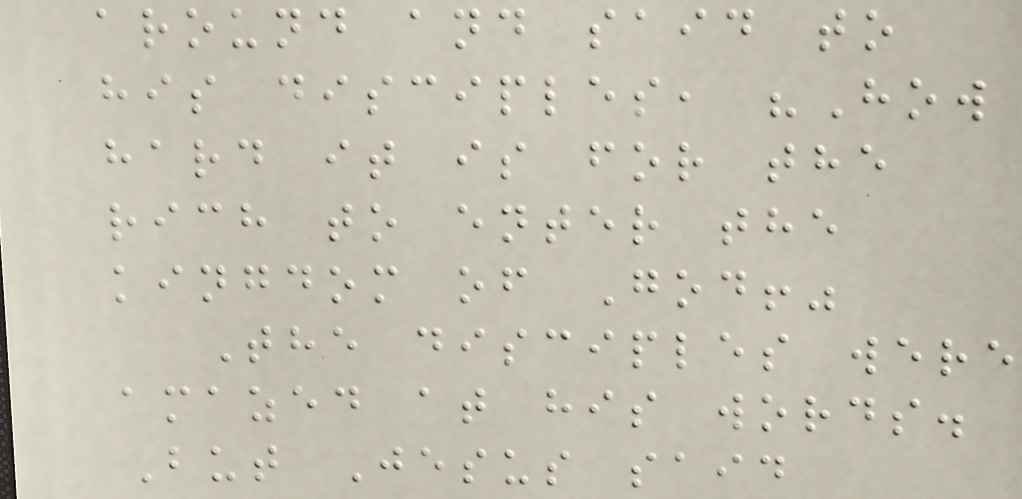around and said to
his disciples, "How
hard it is for the
rich to enter the
kingdom of God!"
The disciples were
amazed at his words.
But Jesus said
